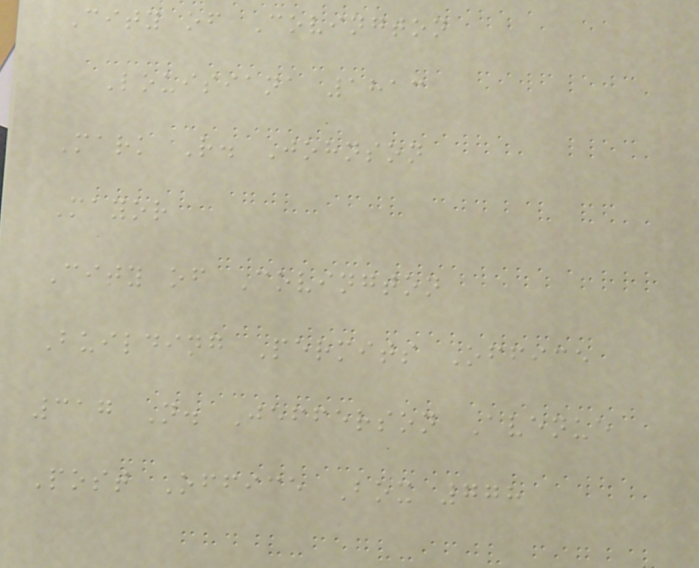City of Covington
Louisiana 1813
Mark R. Johnson
Mayor
City of Covington
Building Permits Office
317 N. Jefferson Avenue
Post Office Box 778
